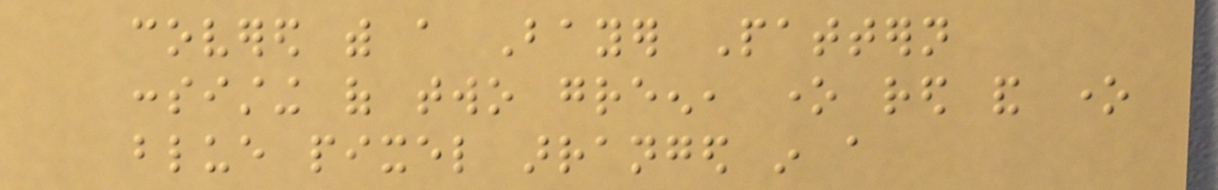covered with a Bayer Pattern
consisting of two green, one red and one
blue pixel arranged in a
